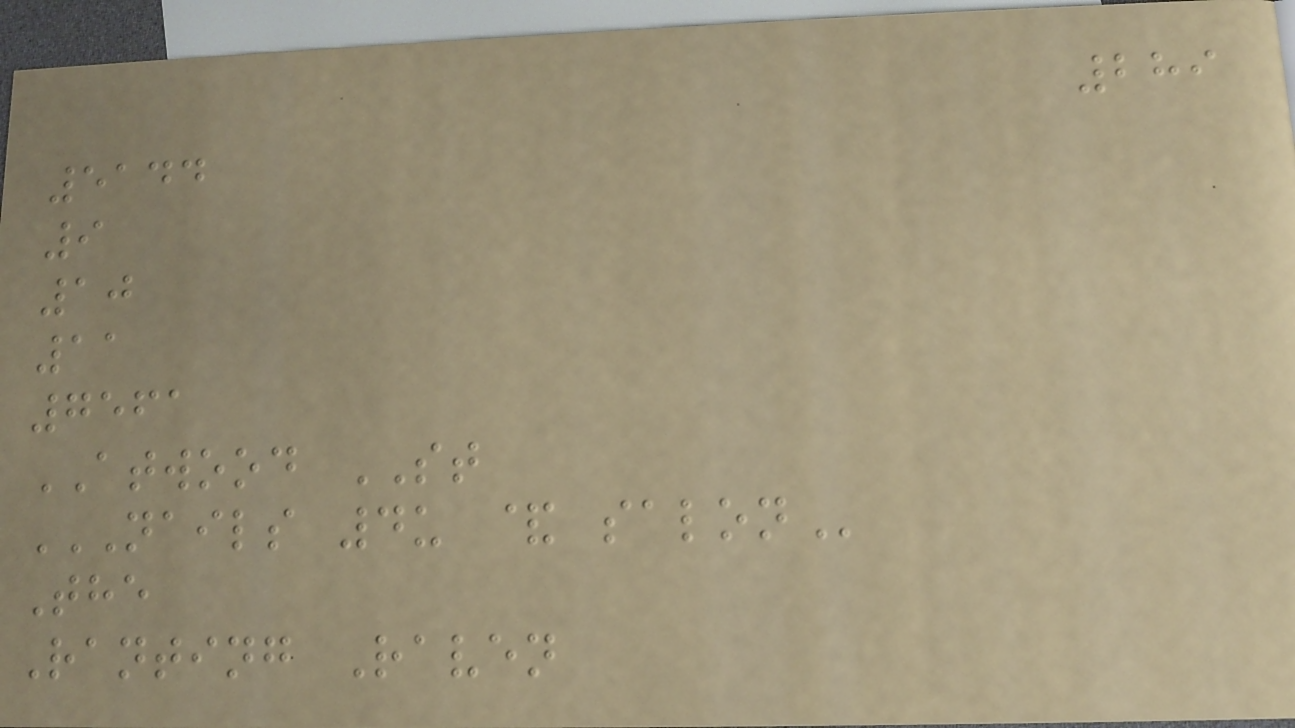289
5144
9
10
11
7561
ATWOOD ST
NAILS 4U & SALON
The
Ranting Raven
